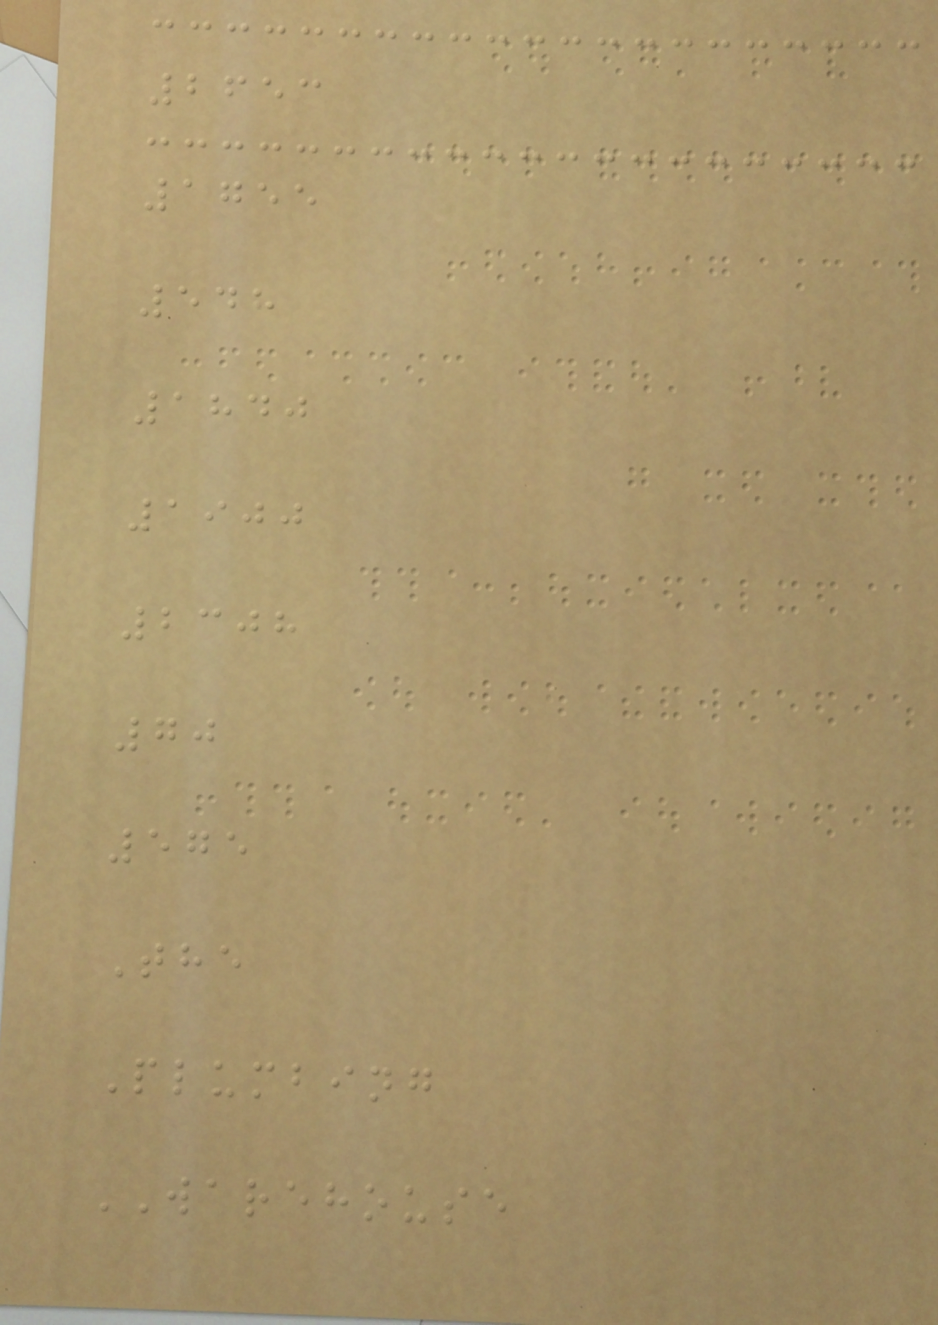2653
1755
548
1840
1900
2308
70
575
The
Plumbing
WAREHOUSE
